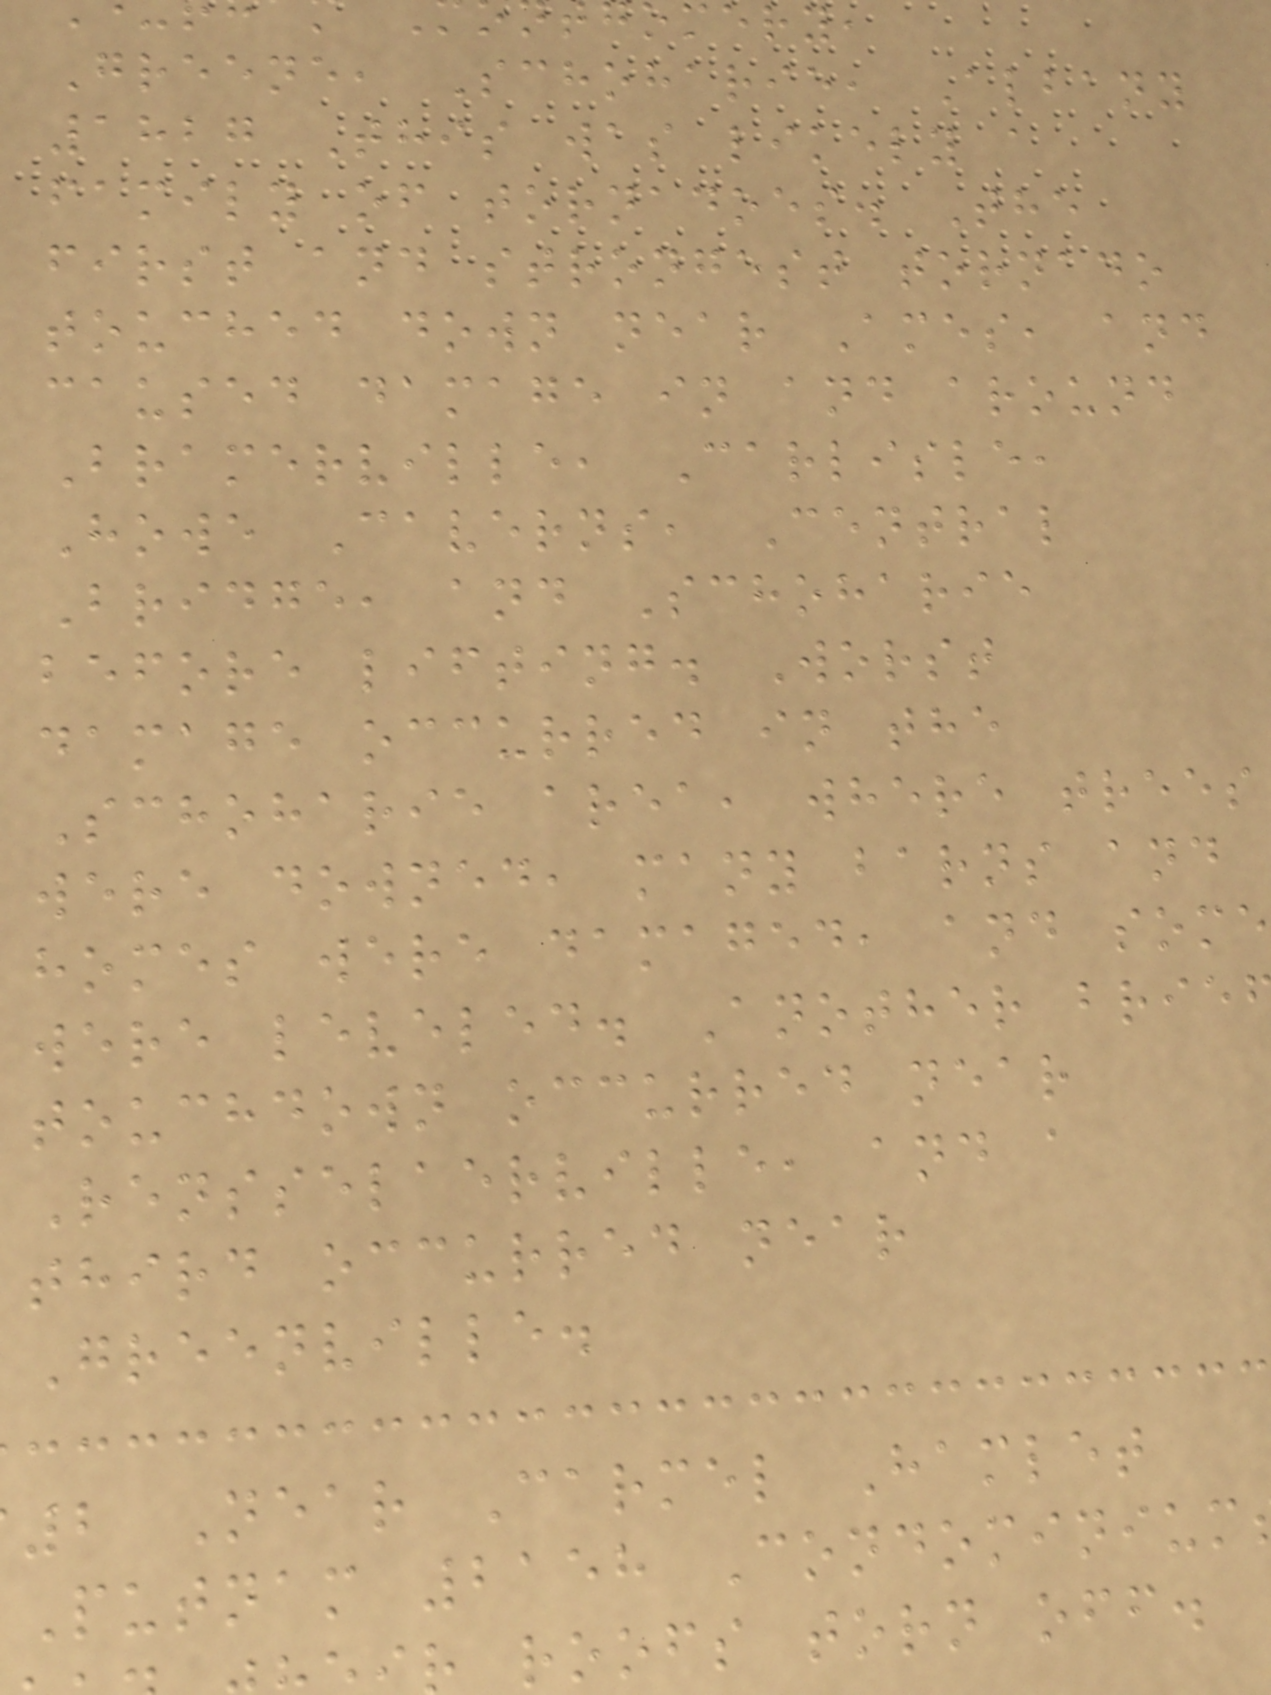mery,
Greene, Schoharie, Albany
1827 This was likely a
family of tornadoes. The
first and strongest tornado
touched down near Ames, and
caused damage in and around
Bramerville, Carlisle,
Howe Caverns, Central
Bridge, and Schoharie
before lifting. Worst
damage occurred in the
Schoharie area, where trees
were downed, many barns and
homes were damaged, and some
were leveled. Another brie
touchdown occurred near
Rensselaerville, and a
third occurred near
Greenville.
2 Near Carmel Hamlet
Putnam 2158 Condominium
roofs torn off.
